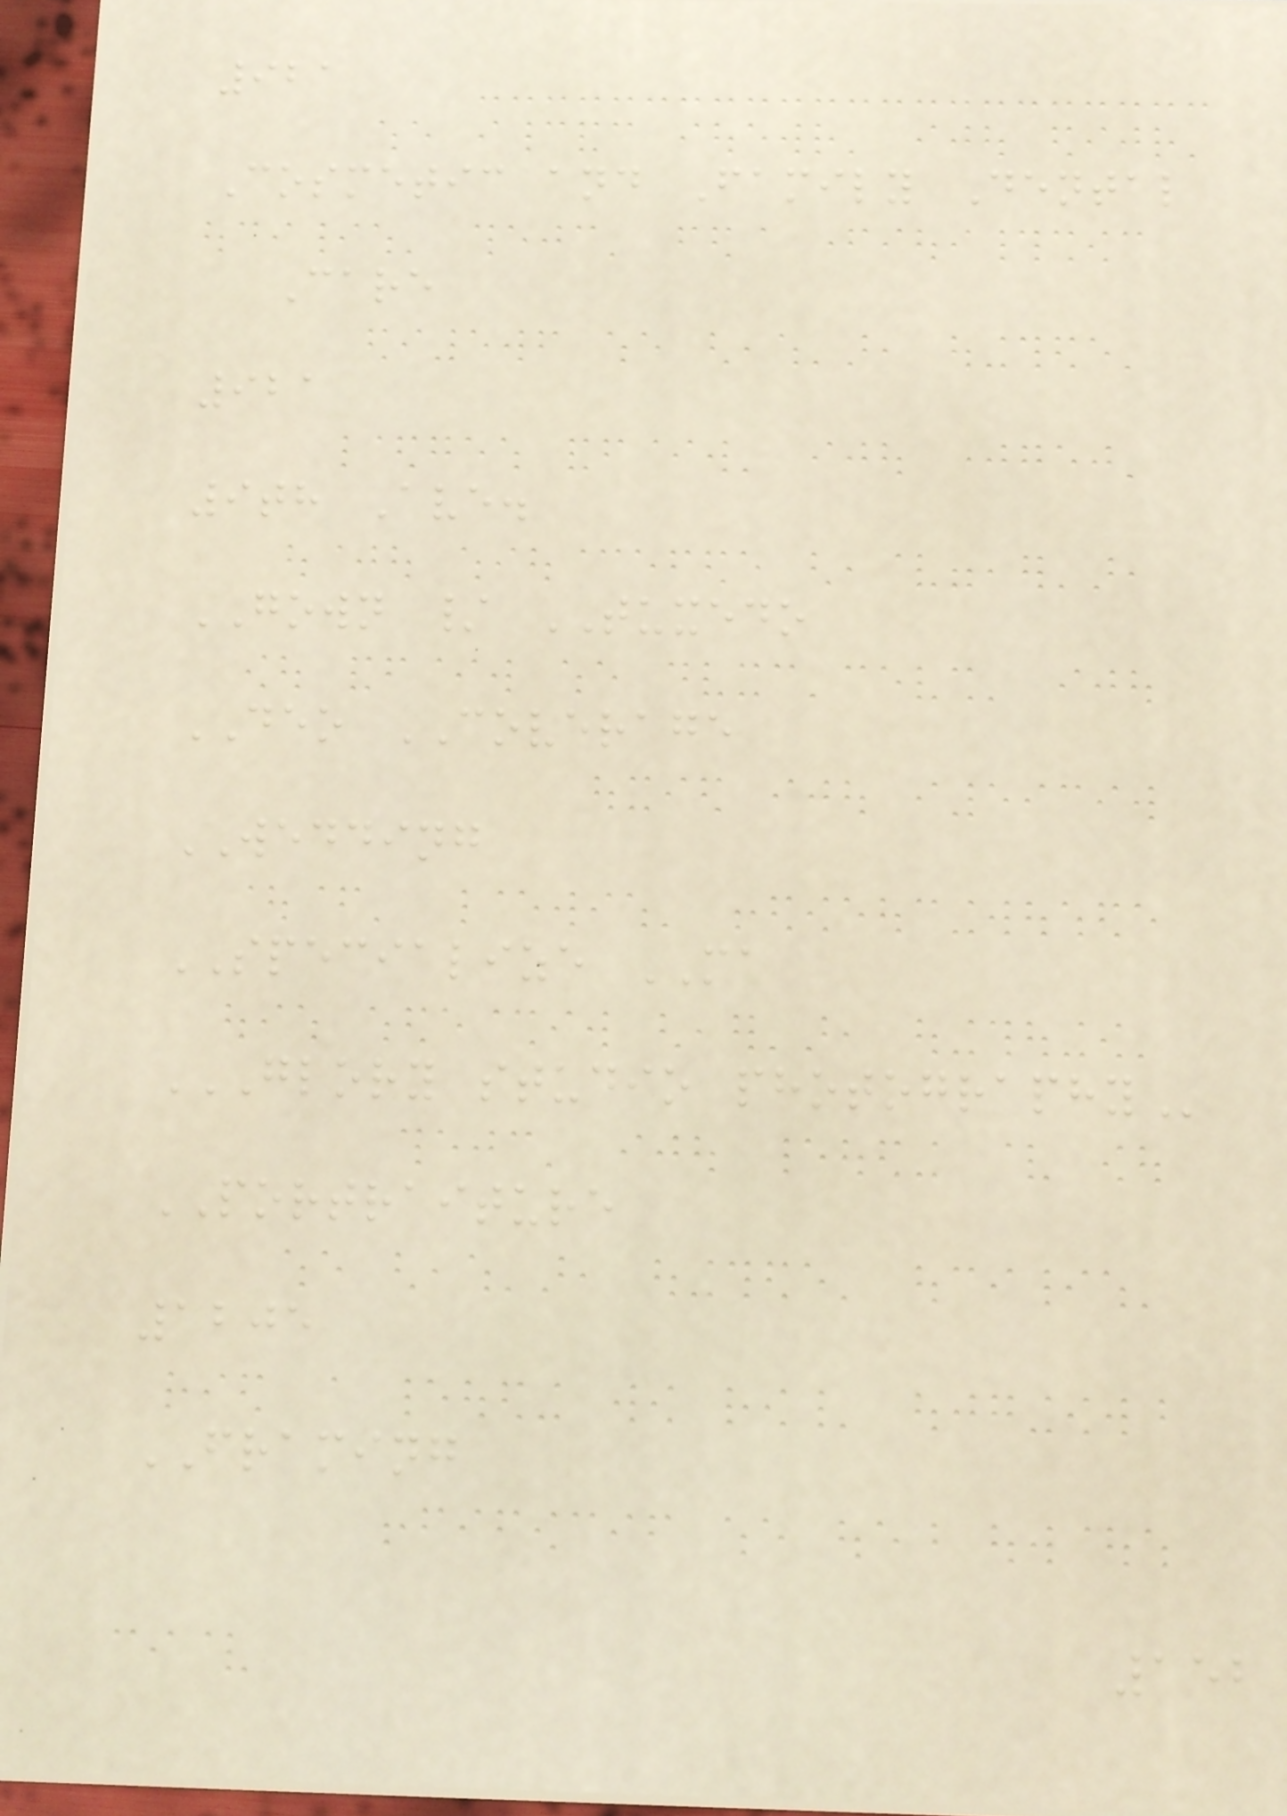921
Cosmetic and Family Dental
Care
921
9th Ave.
GOWN / TUXEDO
DEO COVERAGE
WEDDING
SPECIALIZE MA
GLORY STUDIO PHOTOGRAPHY
PORTRAITURE
1205
FRAMING
152
